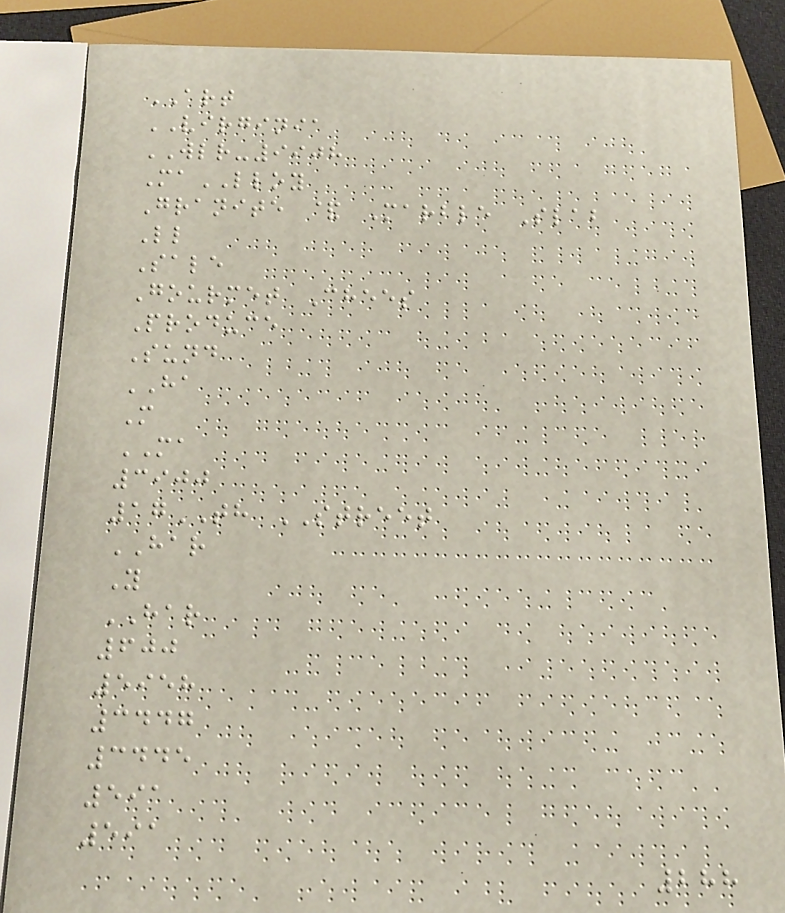ART
VIRGINIA
WLR-9908
MaLLOY
Granite & Marble Slab
Ll
Sale
Gourmet Chees
Produce
Sund
HA
M
MA
3900
17TH STREET
HAR
Y
HAR
600
5958
3447
3445
591
591
288
